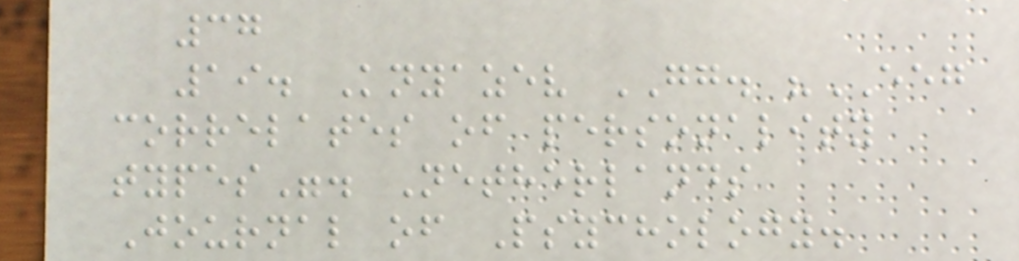37
19. Knyazev GG. "EEG
correlates of personality
types". Netherlands
Journal of Psychology.
